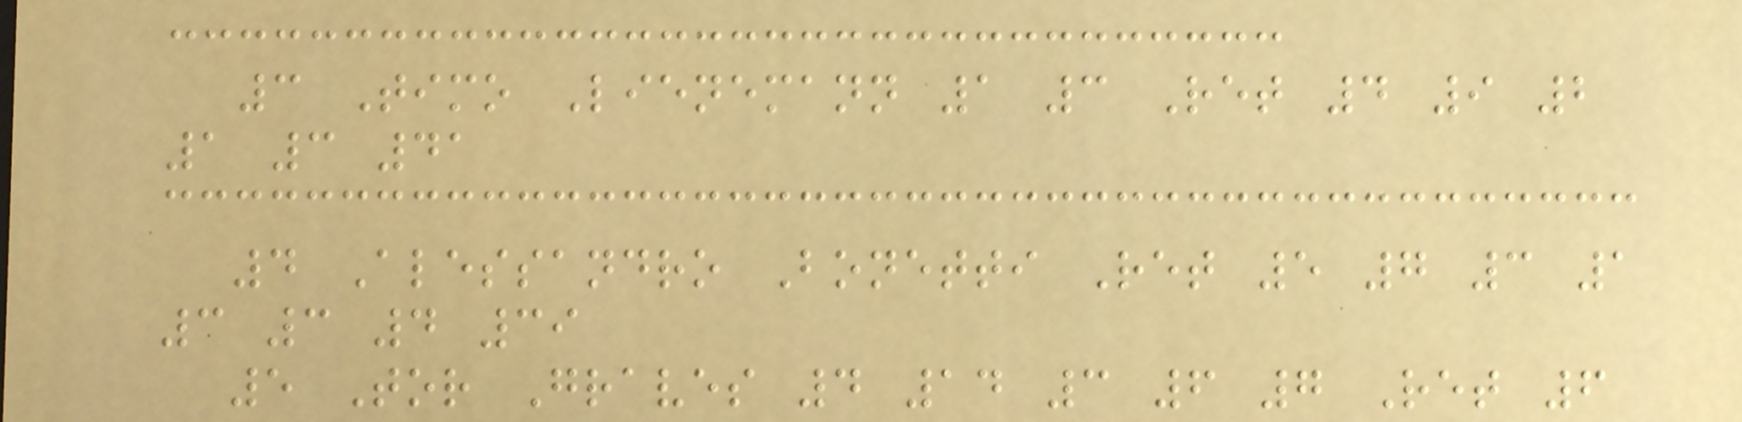3 Timo Lienemann 1 3 Ret 4 9 2
1 3 41
4 Alessandro Bonetti Ret 5 7 3 1
3 3 4 39
5 Tor Graves 4 14 3 6 7 Ret 6
